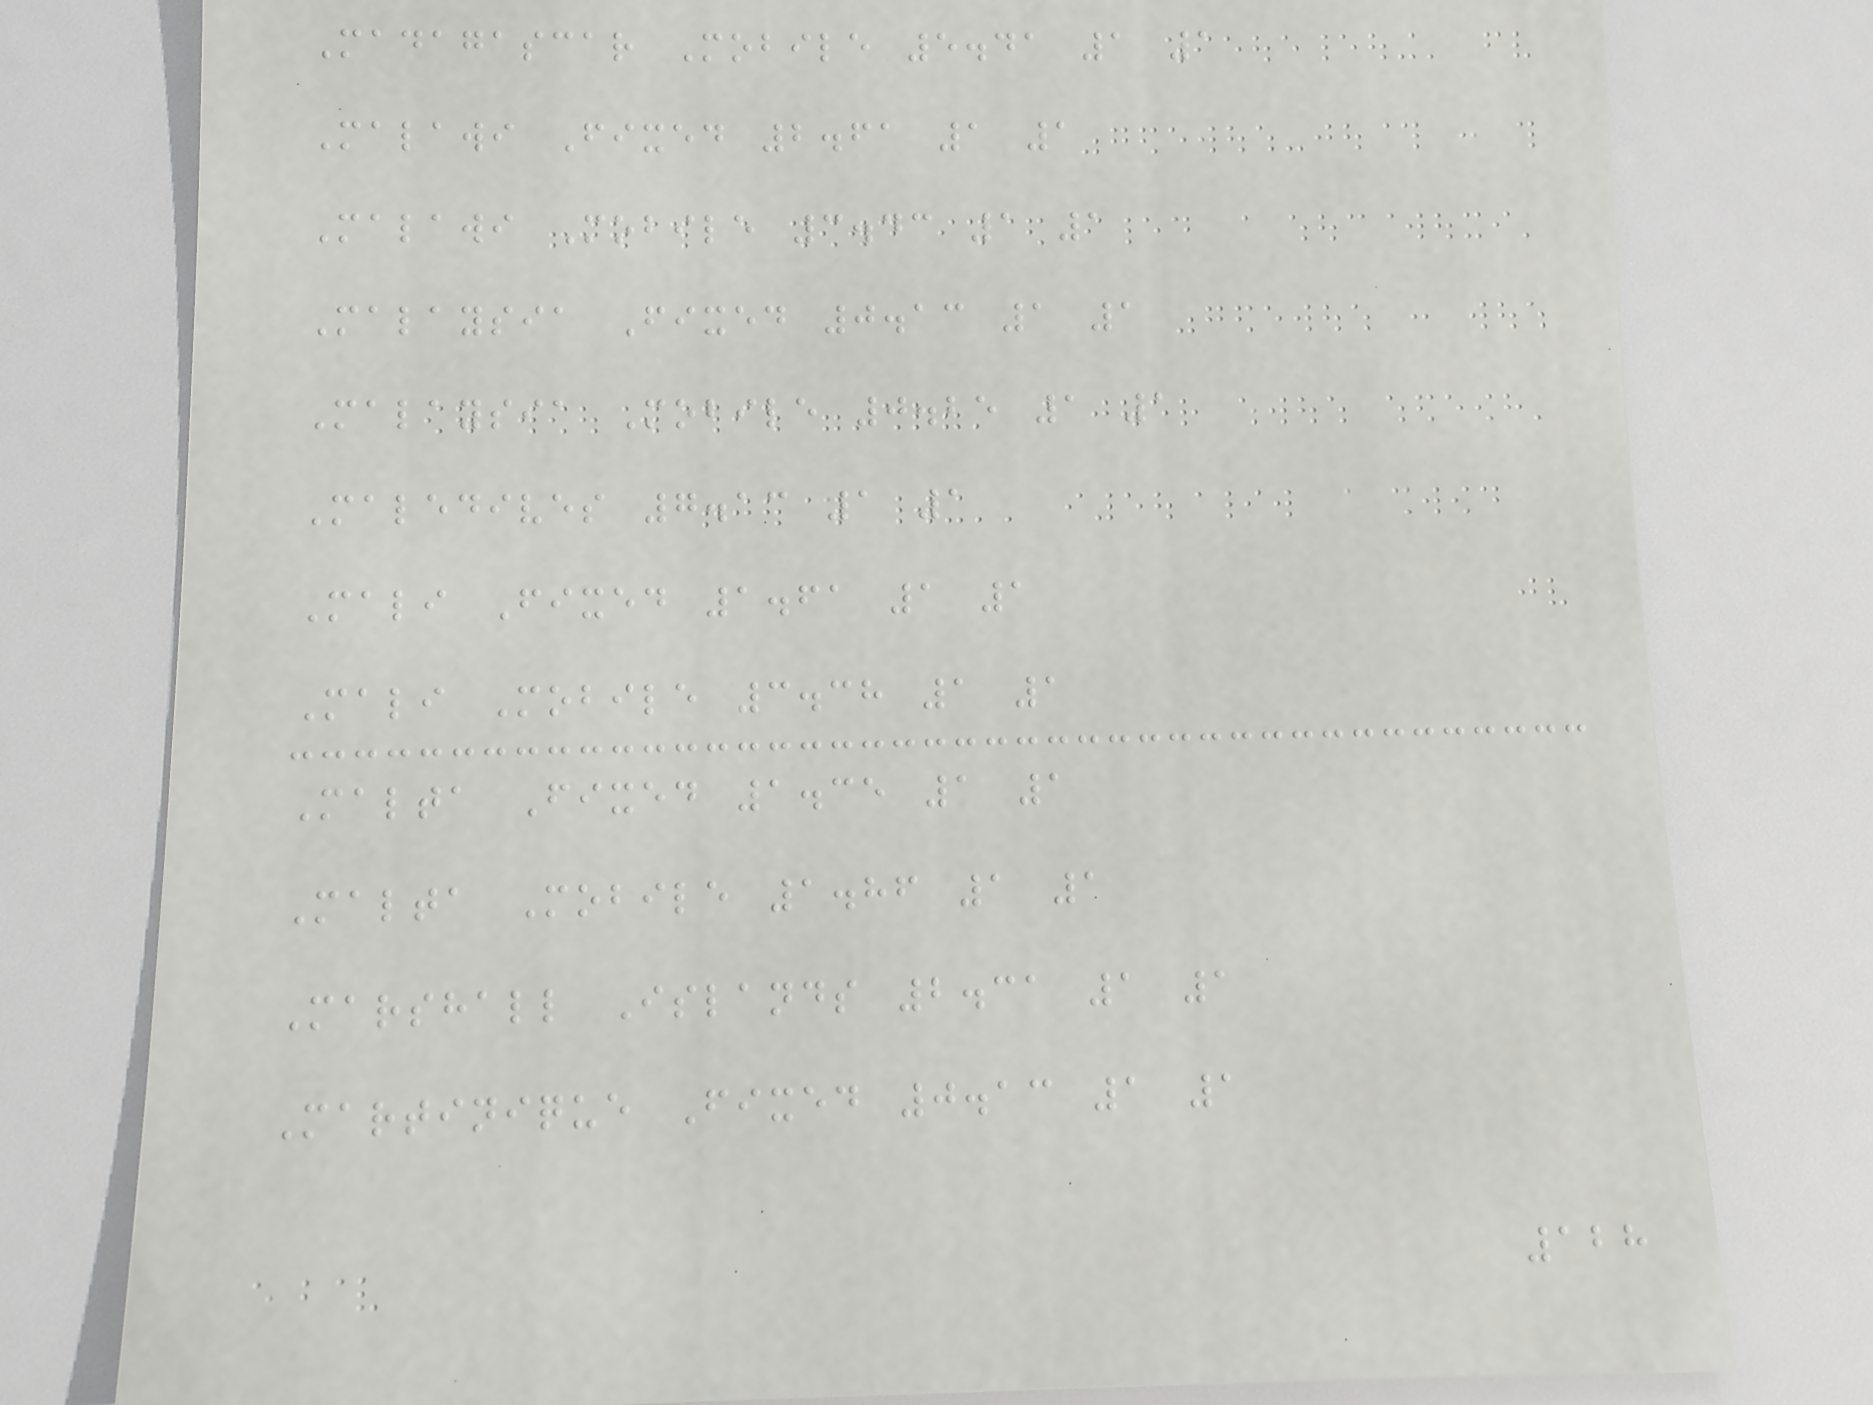Madagascar Mobile 5.41 1 1
Malawi Fixed 2.61 1 1
Malawi Mobile 3.43 1 1
Malaysia Fixed 0.13 1 1
Malaysia Mobile 0.25 1 1
Maledives 7.13 1 1
Mali Fixed 1.61 1 1
Mali Mobile 3.38 1 1
Malta Fixed 1.35 1 1
Malta Mobile 1.86 1 1
Marshall Islands 2.31 1 1
Martinique Fixed 0.13 1 1
128
